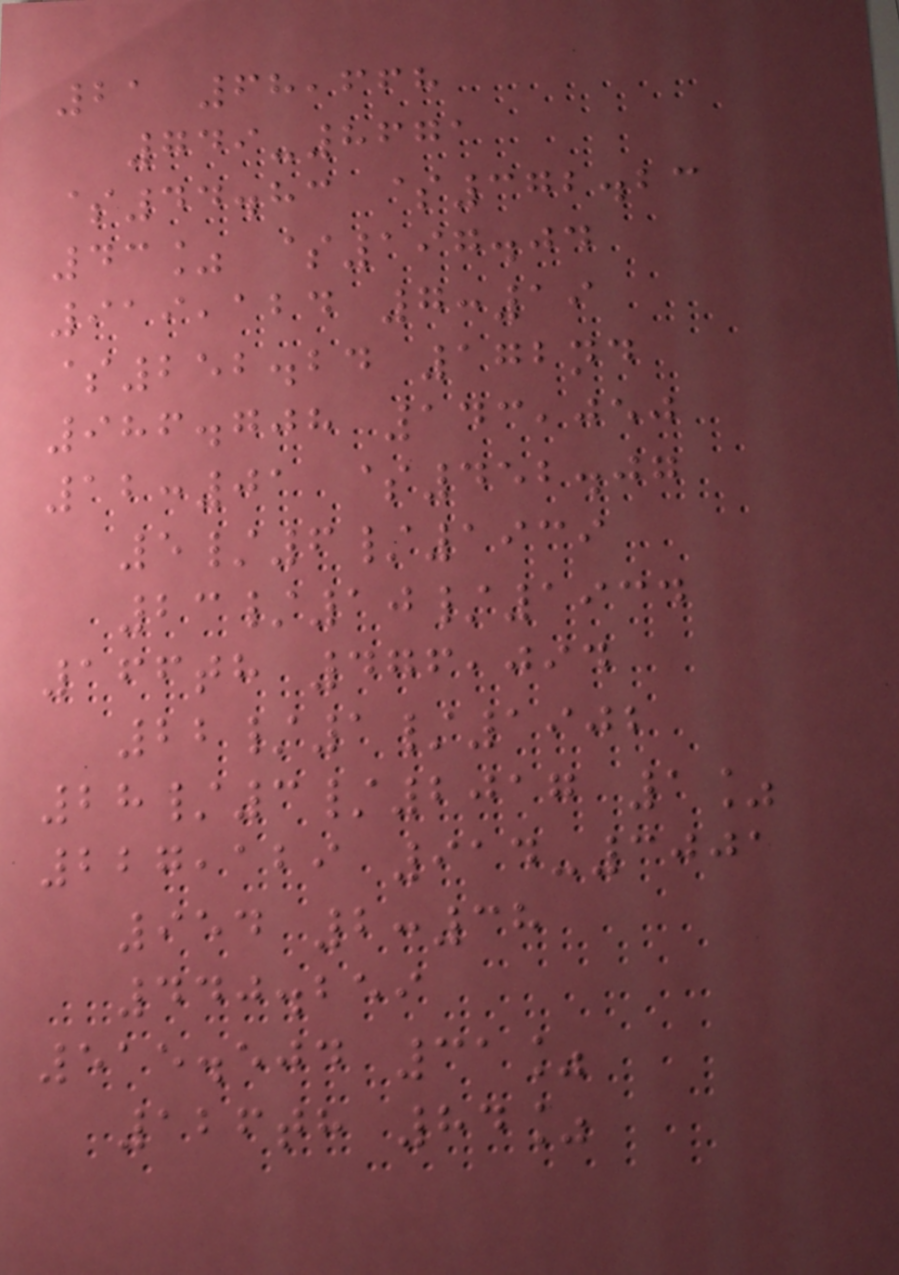21 68,668
749-8671
$44.83 $372.23
43% $197.04
919,124 7:19
$252.24 172nd
986.708 143,050
12:01 $452.07
5/6/1939
23/10/1934
166th 476,094
22/1/1902
28/3/2017 1%
227,129 914-3001
954 2:38
440.259
515.504 31%
126th 84%
